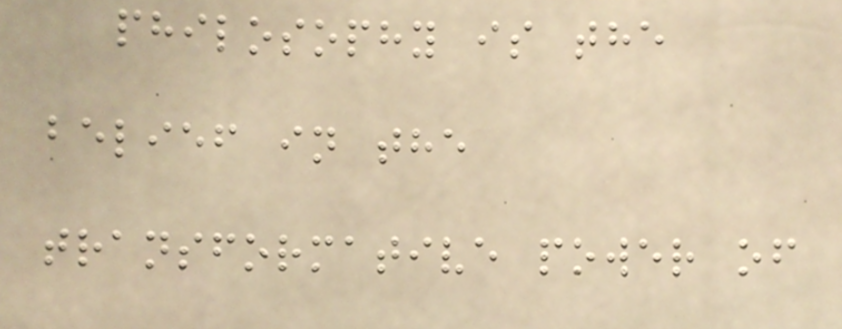philosophy is the
belief in the
transformative power of
